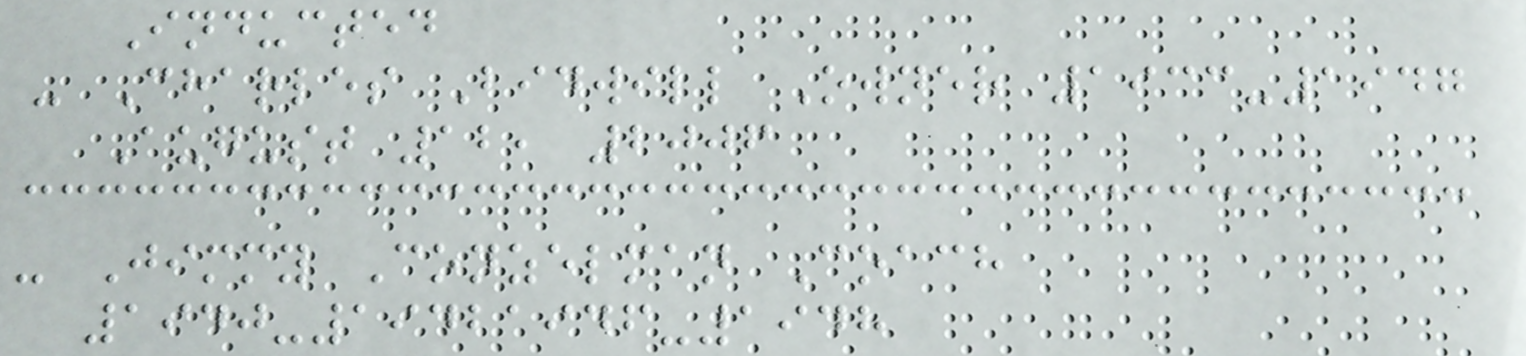Inducted
- Charles Bidwill Owner 1933-1947
August 12, 2006
- Jimmy Conzelman Coach
1940-19421946-1948
